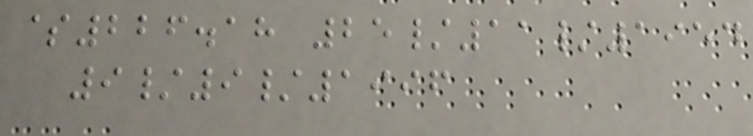$226.18 25/11/1954
9/9/1996
